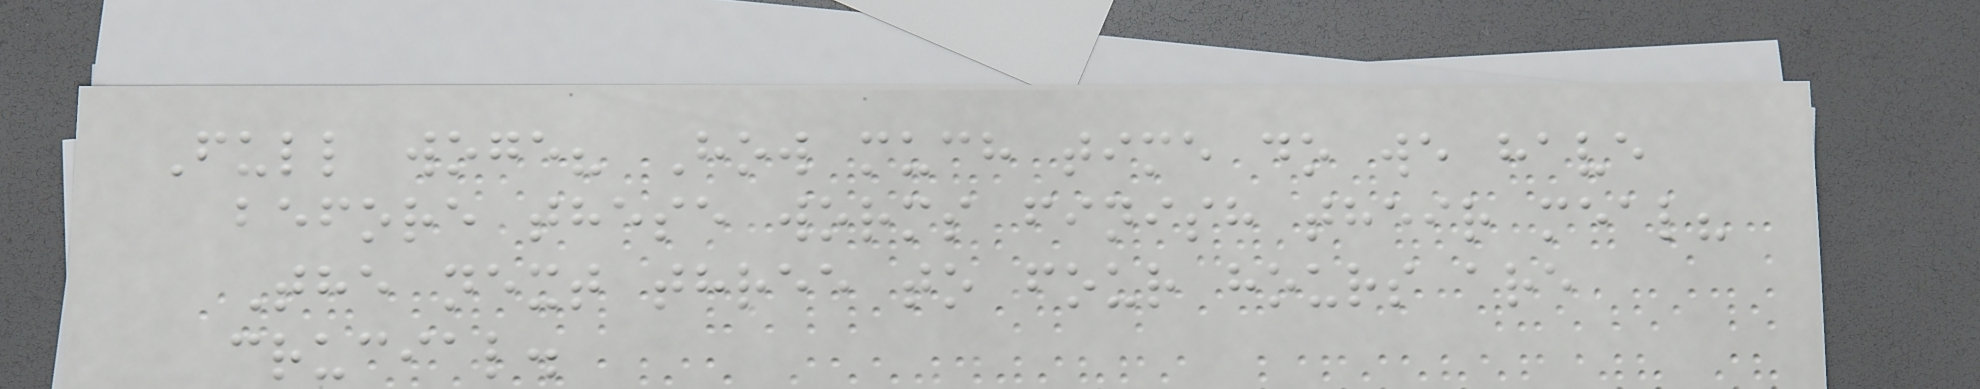Full woge? How much time do we have
before these worms finish their meal?
The next three to four hours are
crucial.
